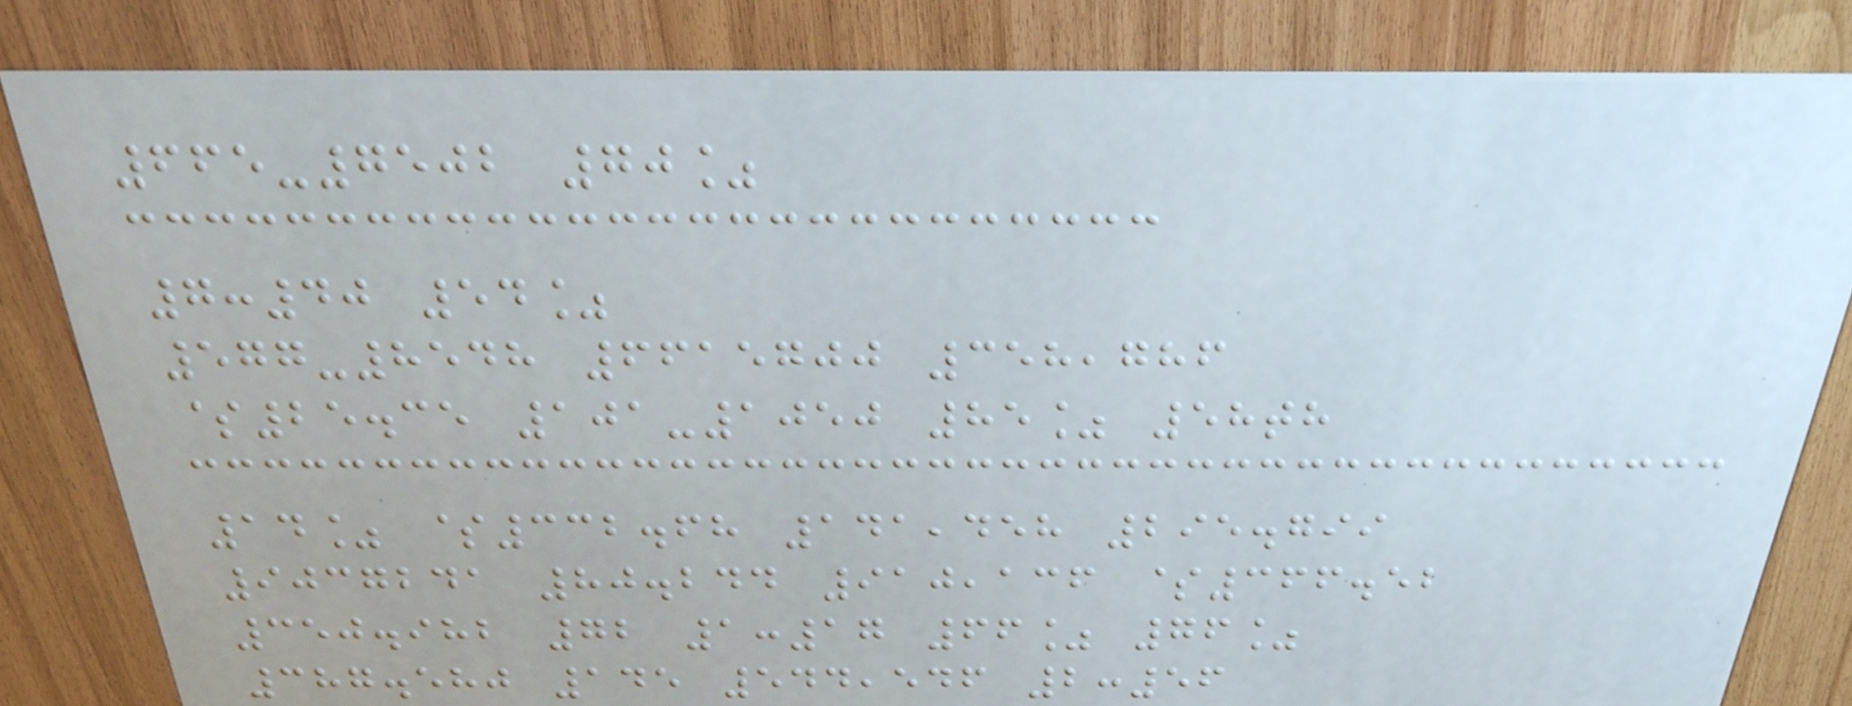665-7502 70%
7:40 54%
577-8548 6615700 358,786
$25.35 101-1050 85% 58th
14% $332.68 141,458 295.799
9037241 80.244 910,136 $366.52
350.982 72 1:17 66% 76%
387.580 145 544,546 2:56
